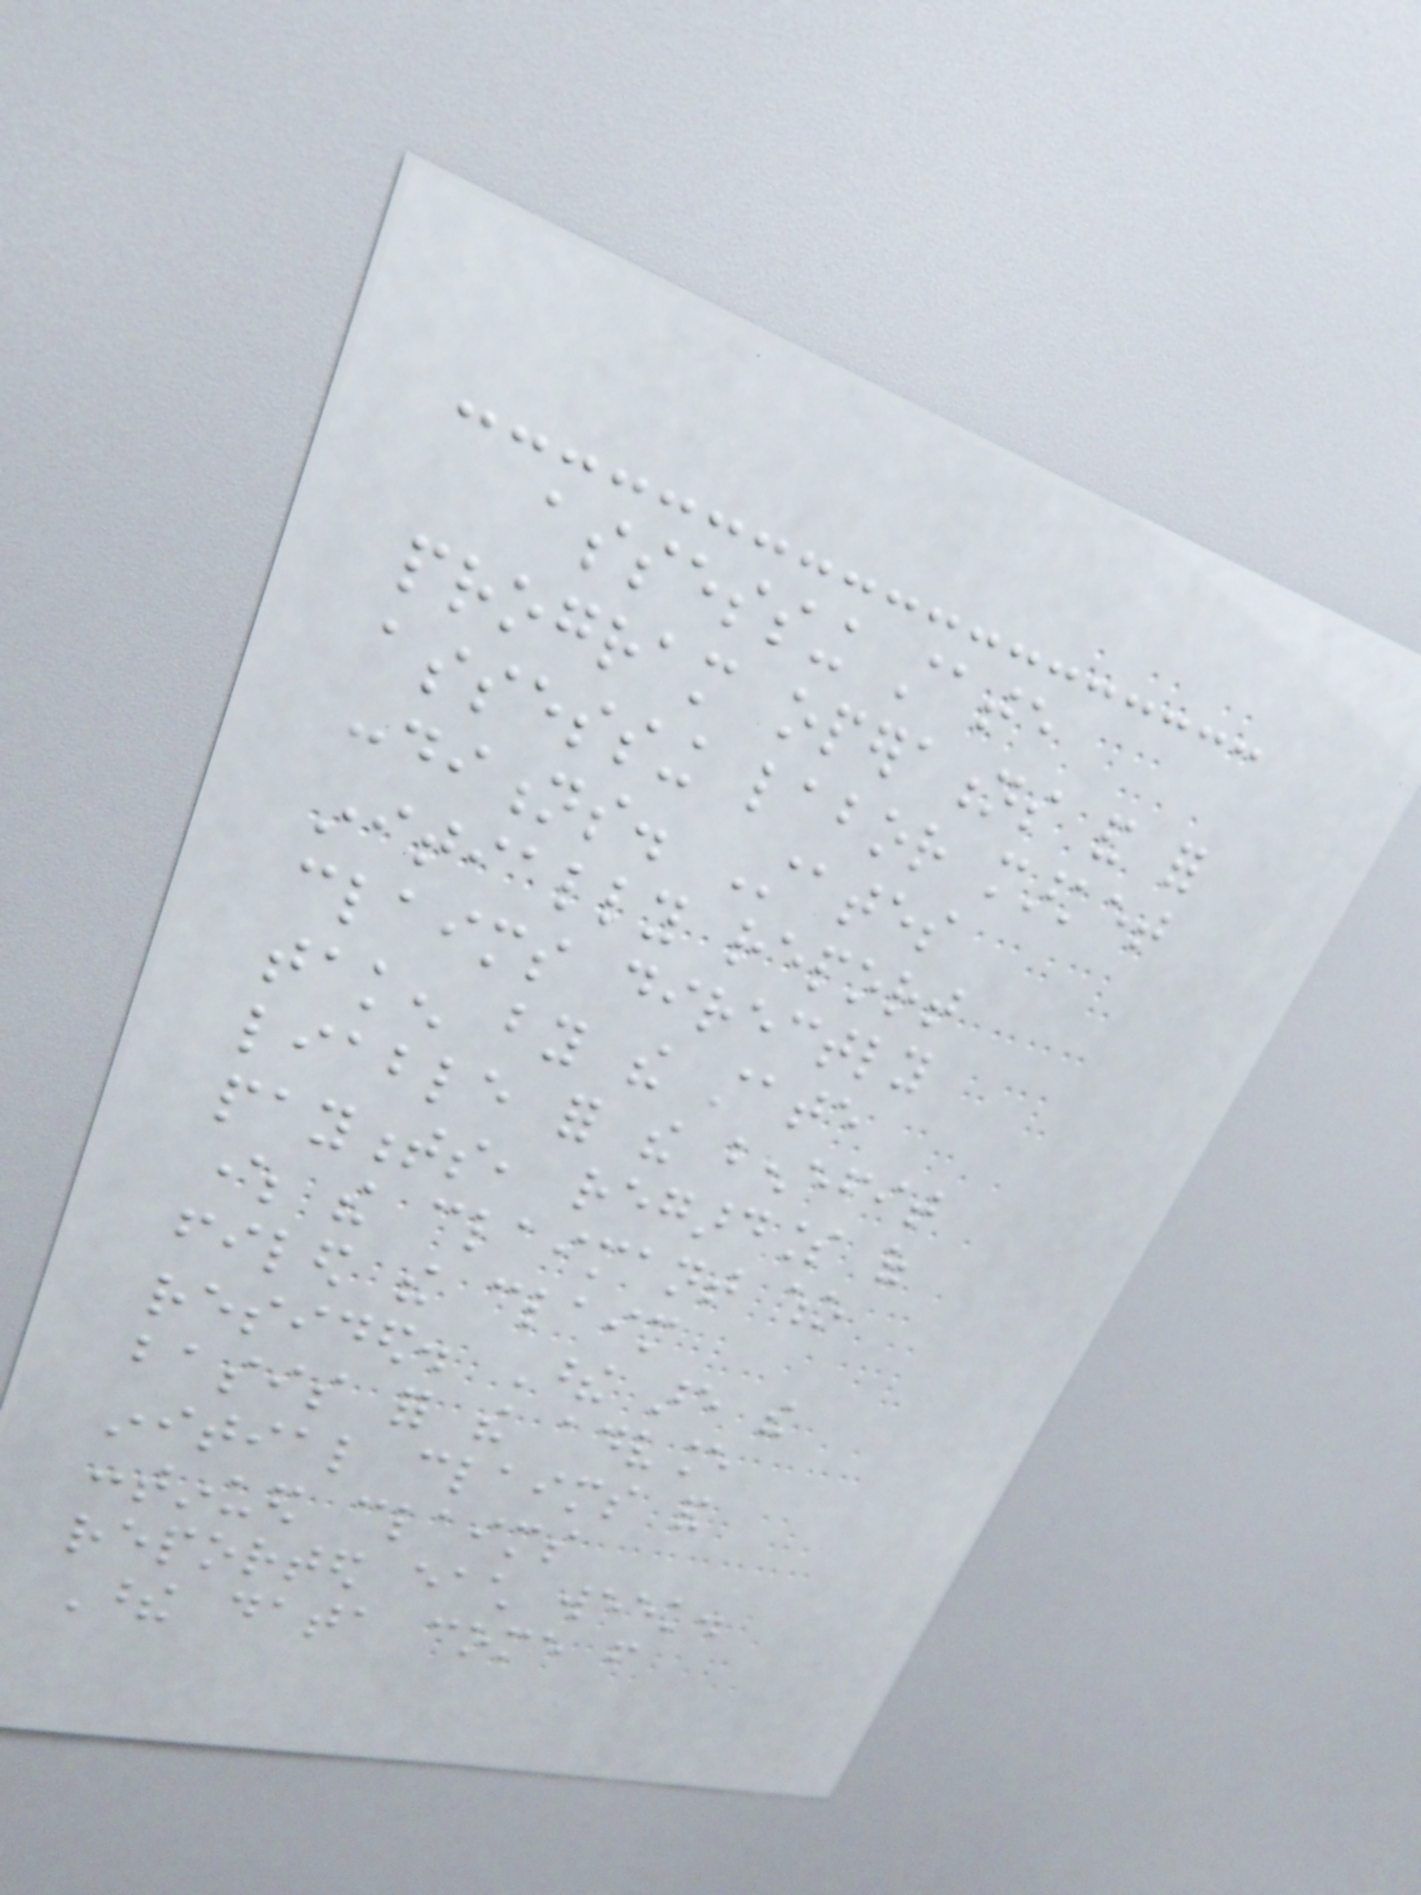assessing state
program operations and for
assessing labor market
conditions. States
initially report
claims directly
taken by the state
liable for the benefit
payments, regardless of
where the claimant who
filed the claim
resided. These are the
basis for the advance
initial claims and
continued claims
reported each week.
These data come from
